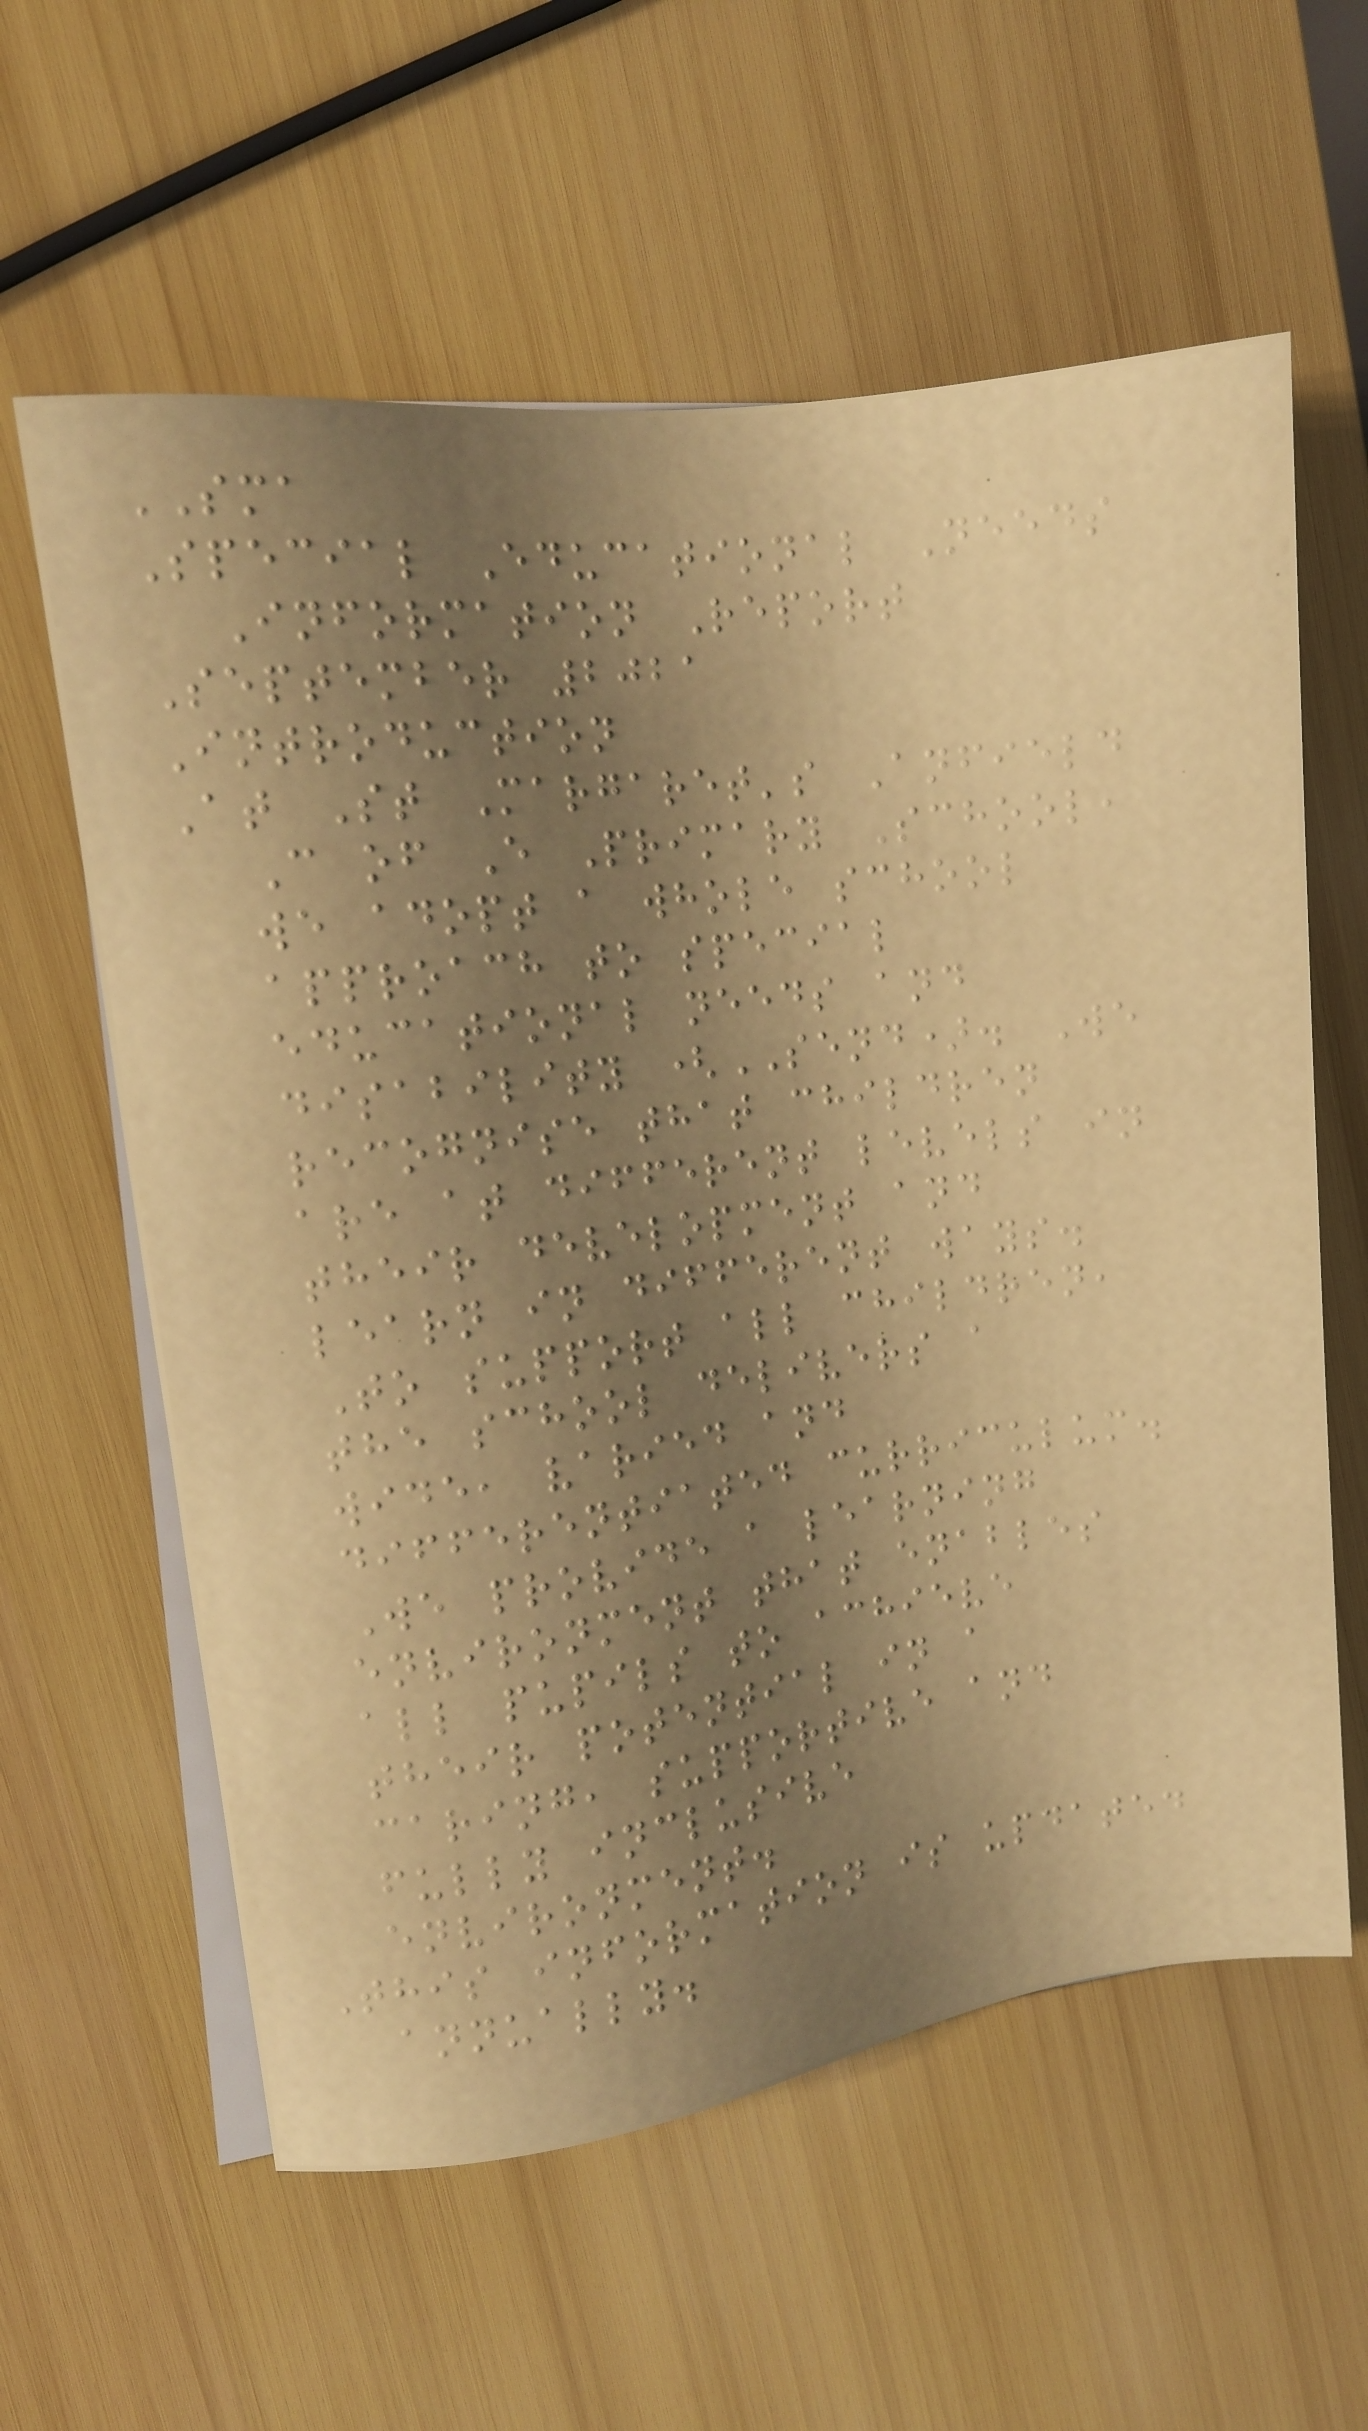SMA
Special Educational Needs
Information Report
September 2021
Introduction
At St Margaret's Anfield
C of E Primary School,
we adopt a whole school
approach to special
educational needs and
disability (SEND). We
recognise that children
are at different levels in
their development and
learn in different ways.
To support all children,
the school delivers a
wide, varied and
differentiated curriculum.
We provide a learning
environment that enables
all pupils to achieve
their potential in a
caring, supportive and
fully inclusive
environment.
This information is updated
annually.
